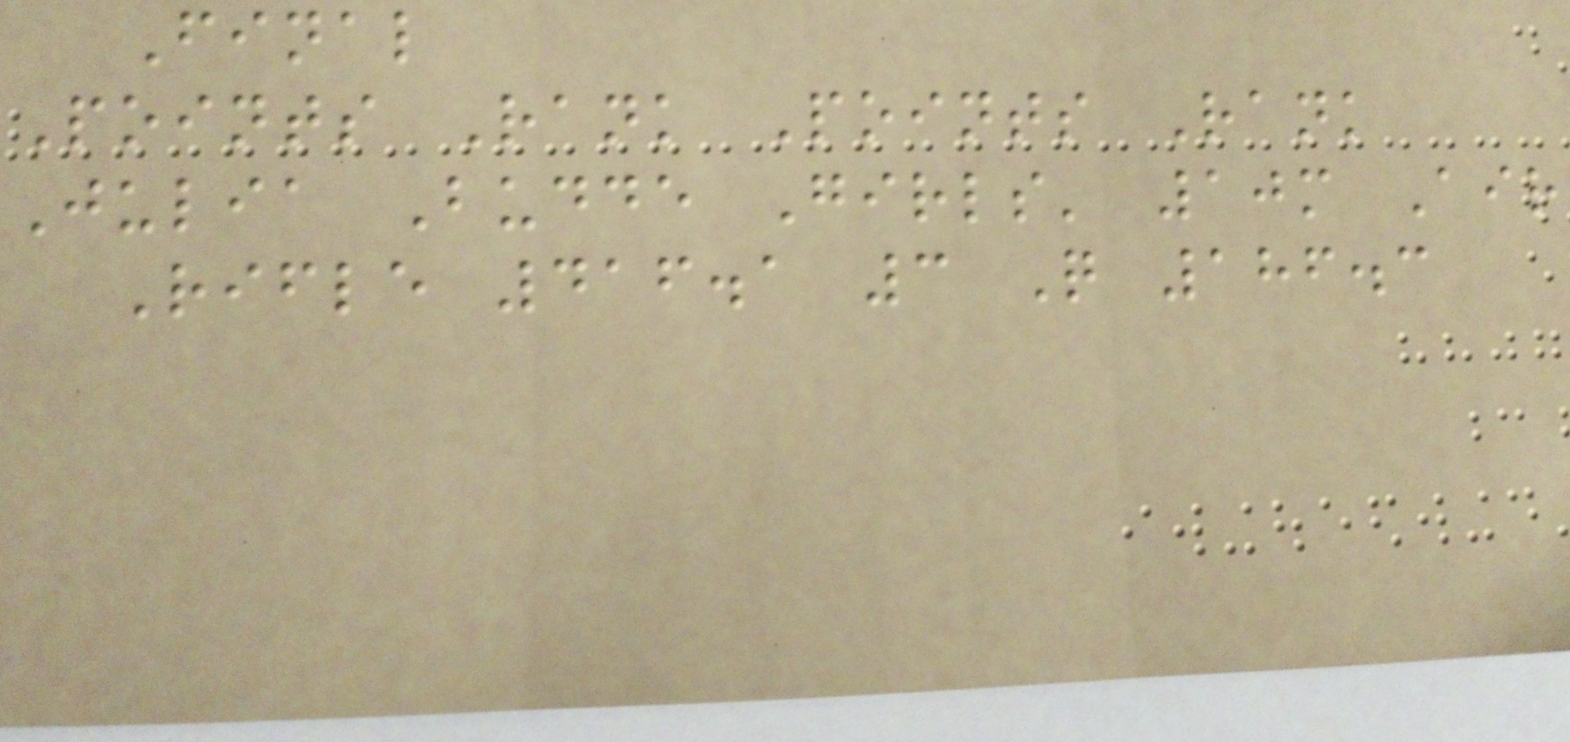Final
Points Rank Points Rank
Julia Budde Girls' 10m Air
Rifle 416.1 3 Q 186.3
